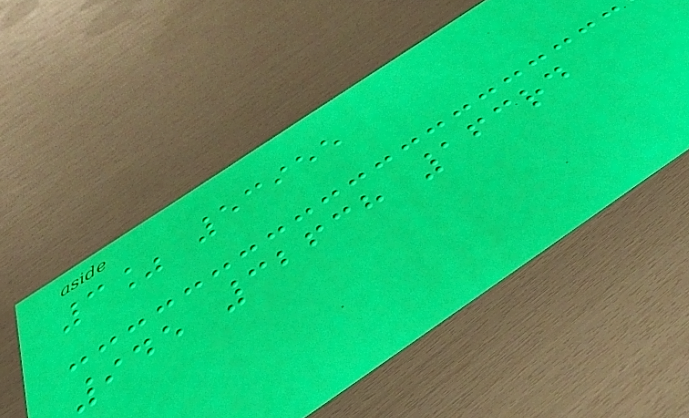3% 53955
945 32638 163rd
